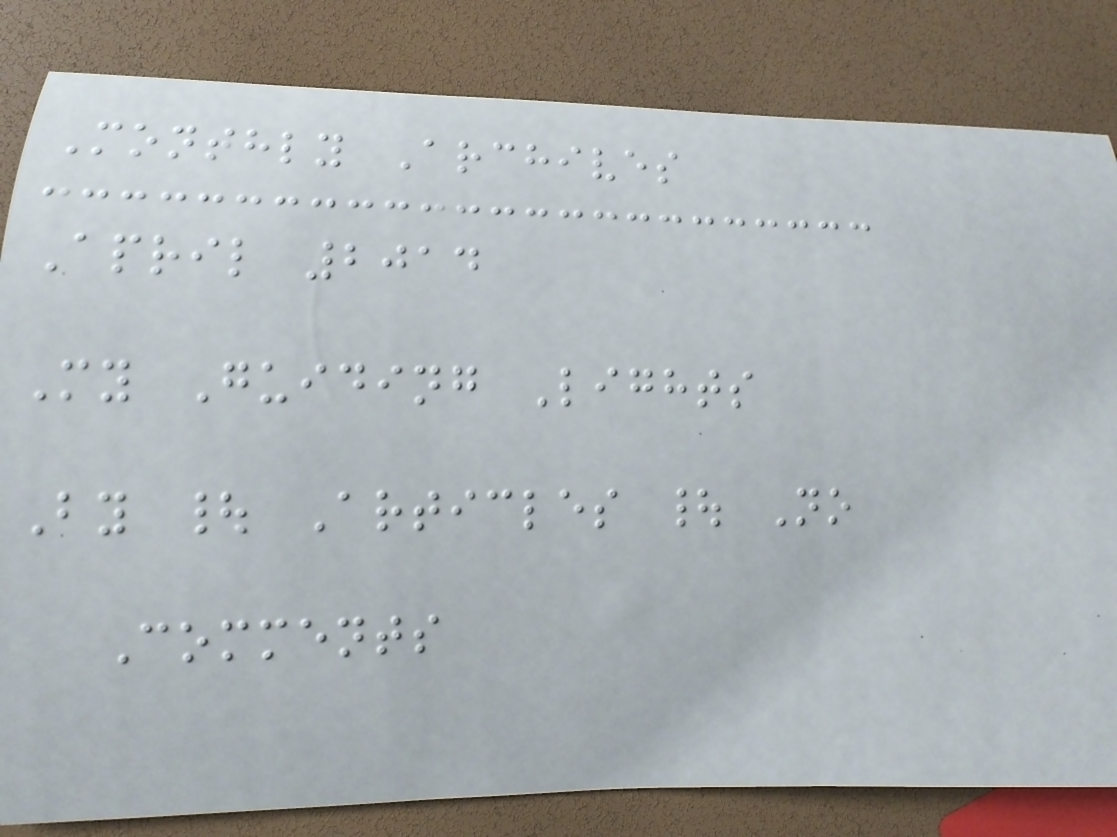Monthly Archives
April 2014
My Guiding Lights
By | Articles | No
Comments
